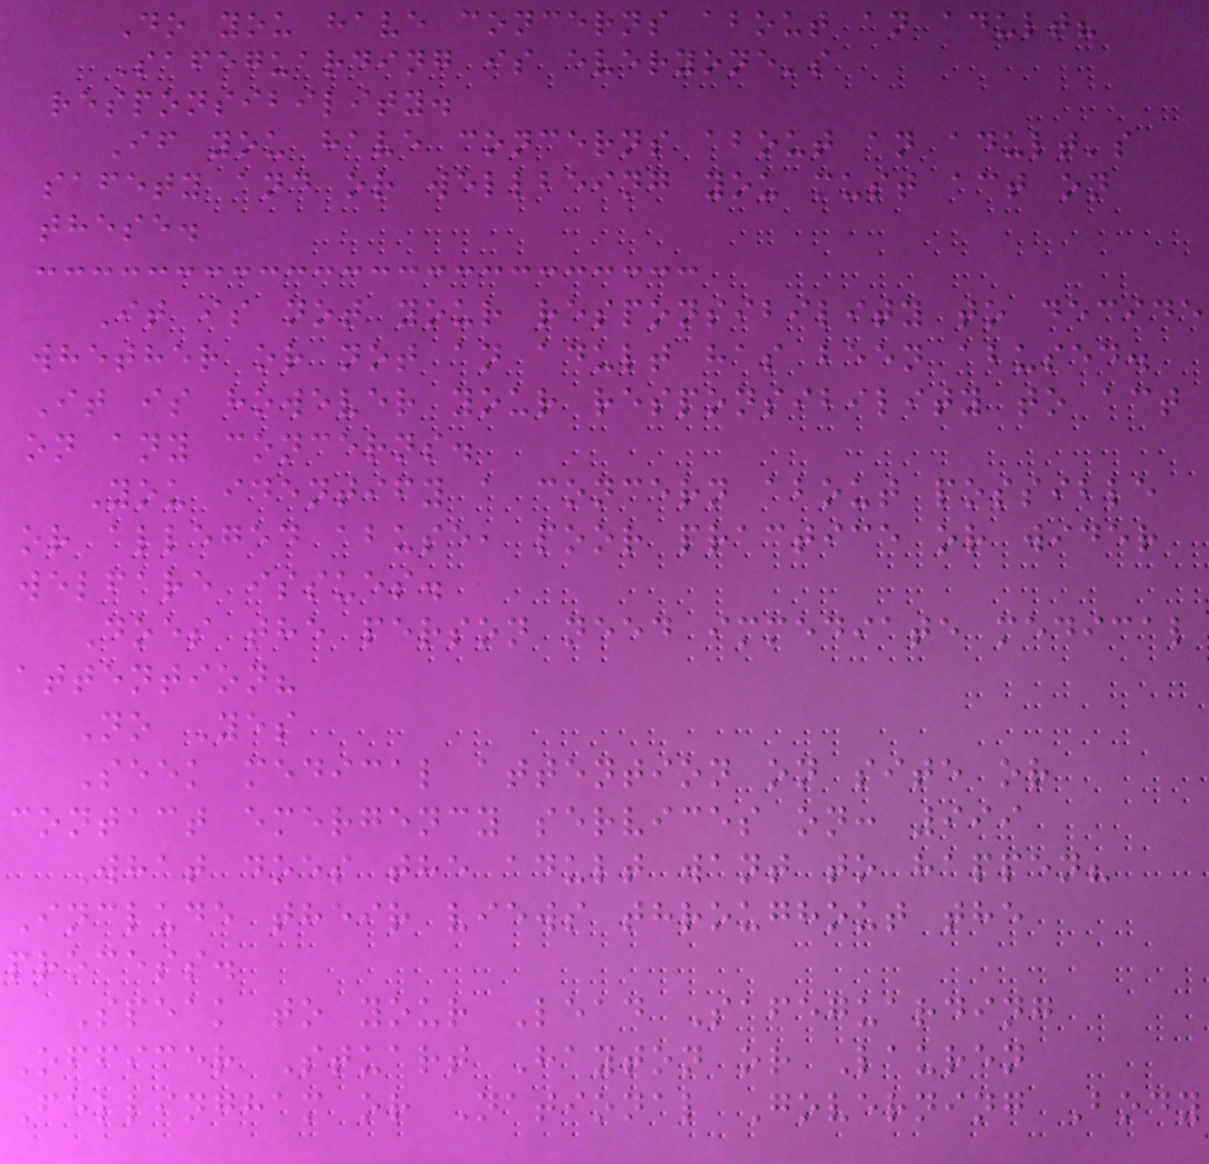Do you have concerns about an adult?
Safeguarding is everyone's
responsibility.
If you have concerns about an adult's
safety and or wellbeing you must act on
these.
It is not your responsibility to decide
whether or not an adult has been abused.
It is however your responsibility to act
on any concerns.
You identify a concern about possible
or alleged abuse, poor practice or wider
welfare issues.
Does the person need immediate medical
attention?
No Yes
Seek medical attention on site or
contact emergency services on: 999
What does the adult want to happen?
Include their views throughout the
process.
Speak to your Lead Safeguarding
Officer Stuart Hayton or Lauren
Fellingham or National Governing Body
